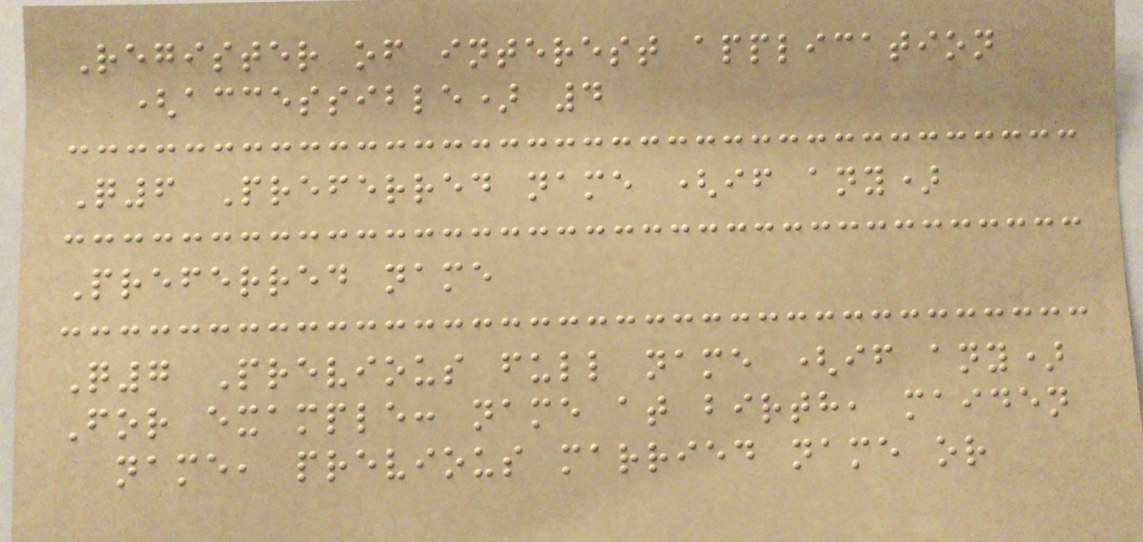Register of interest application
(accessible) 4
Q6 Preferred name (if any)
Preferred name
Q7 Previous full name (if any)
For example: name at birth, maiden
name, previous married name or
